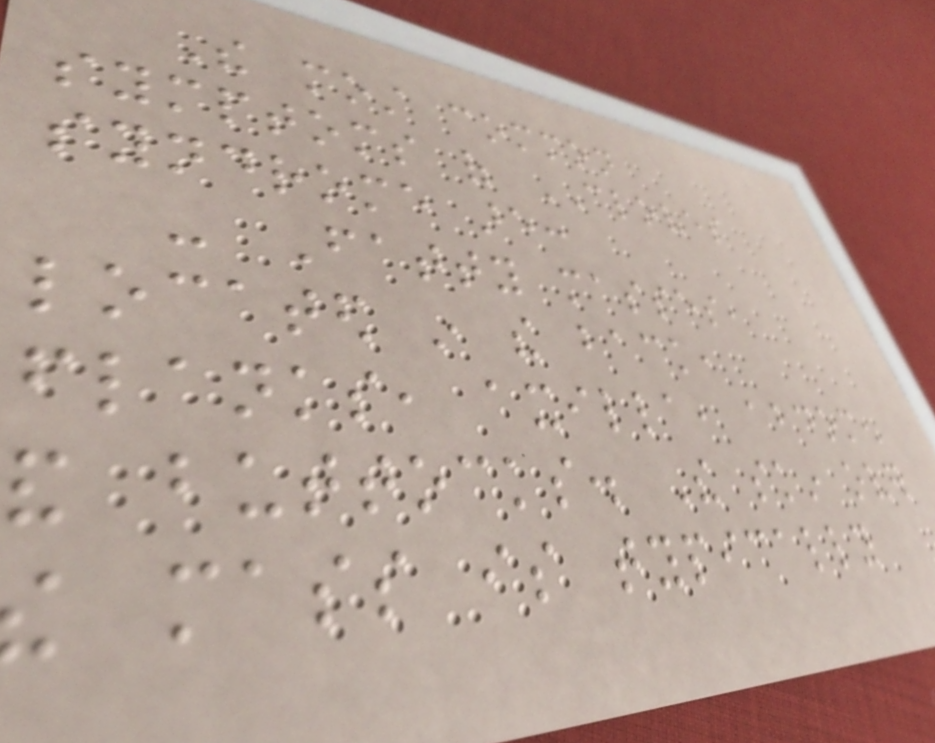The most common
symptoms of CLOVES
syndrome are:
- Fatty masses,
located in the back,
flanks, axilla, abdomen
and buttocks. The skin over
the mass is typically
